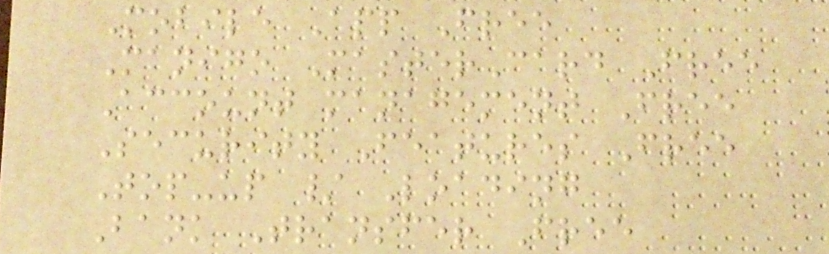Mobile App Free
Manigo MasterCard Free
Account management Free
Security Features Free
Top-up / Loading
Bank Transfer Free
